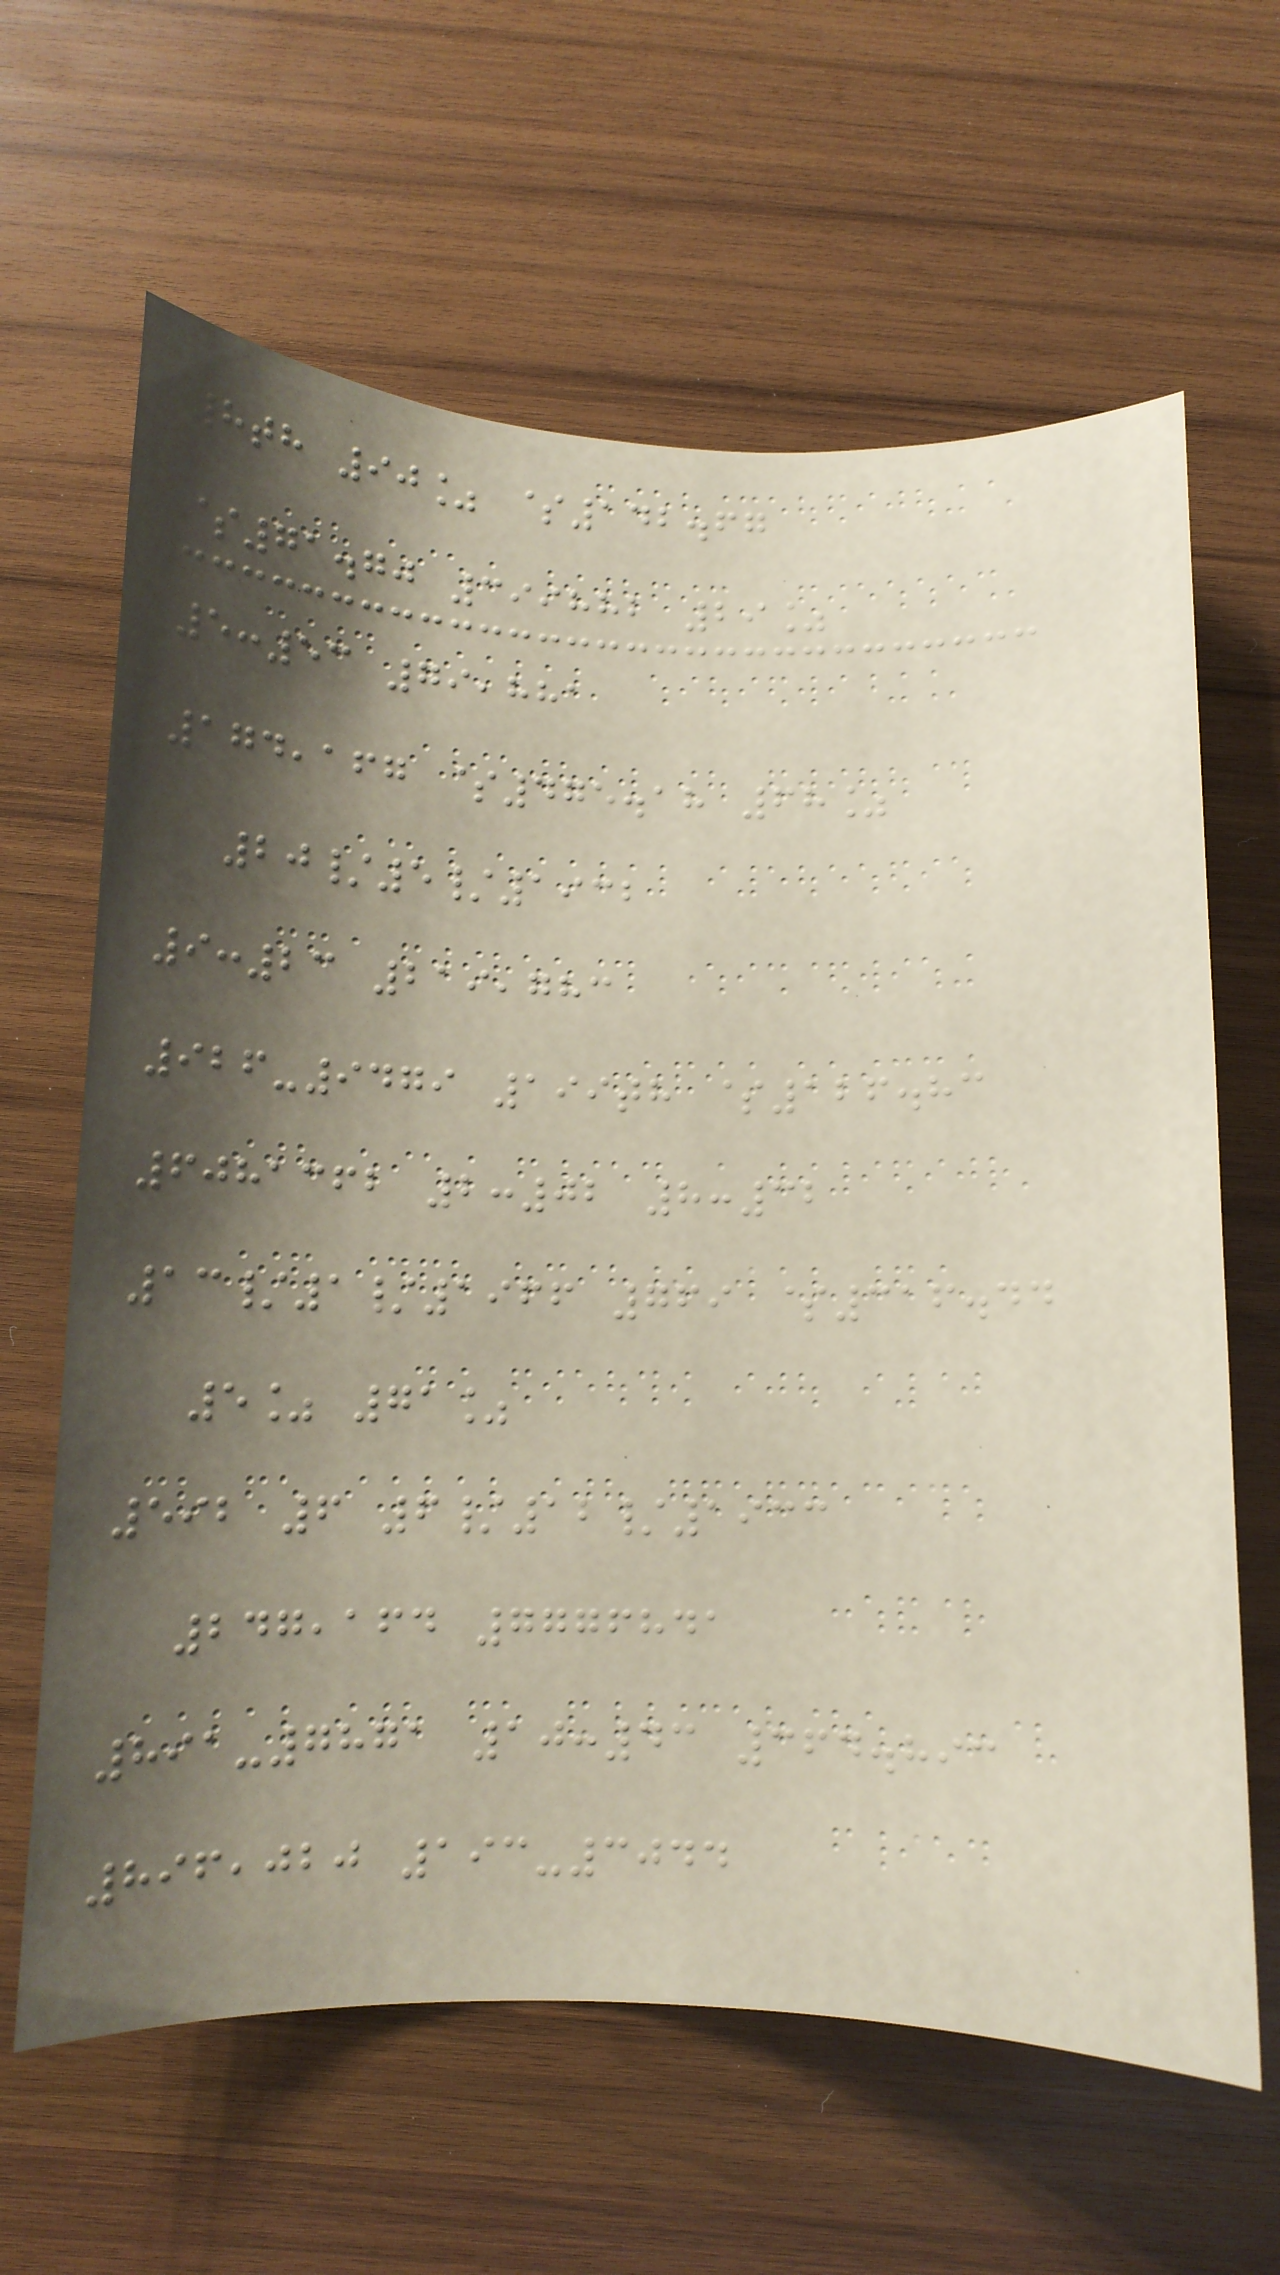8th 90% $142.67
$71.70 399882 29%
5:53 79,881
174,167 $475.18 68%
20/5/1932
9:23 219,783
926-9479 199th $126.83
6081362 2:02 8:32
13/1/1966 769 $316.44
5% 71%
592 6 6/12/1933
247,164 7776841
891-7871 10:43 364.893
896,020 193-3044
